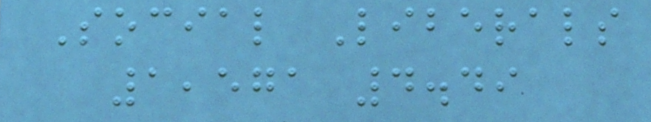Social Liberals
1,571 4.49
